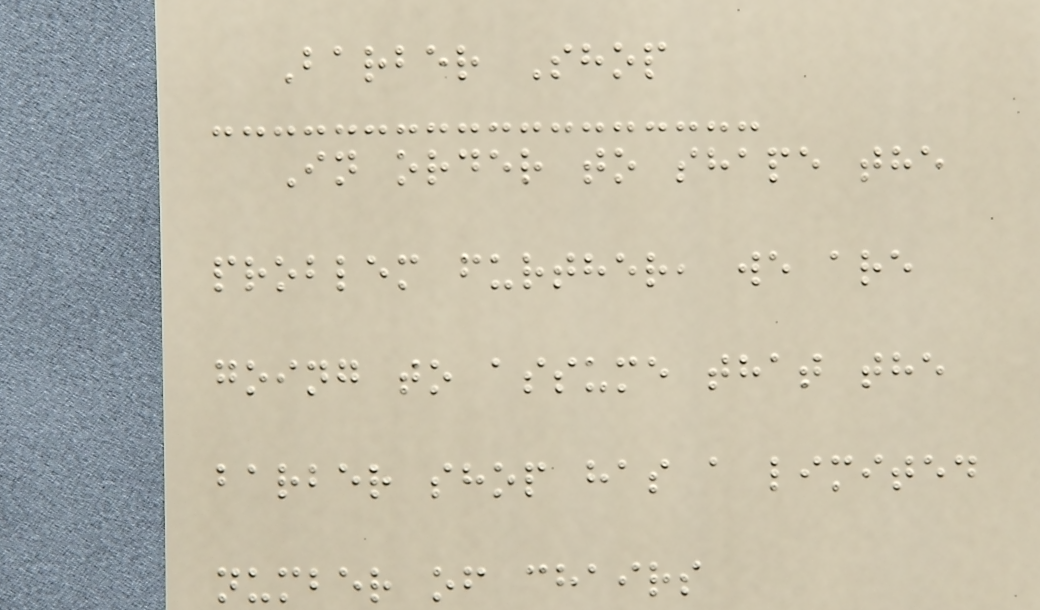Barber Shop
In order to shape the
problem further, we are
going to assume that the
barber shop has a limited
number of chairs
